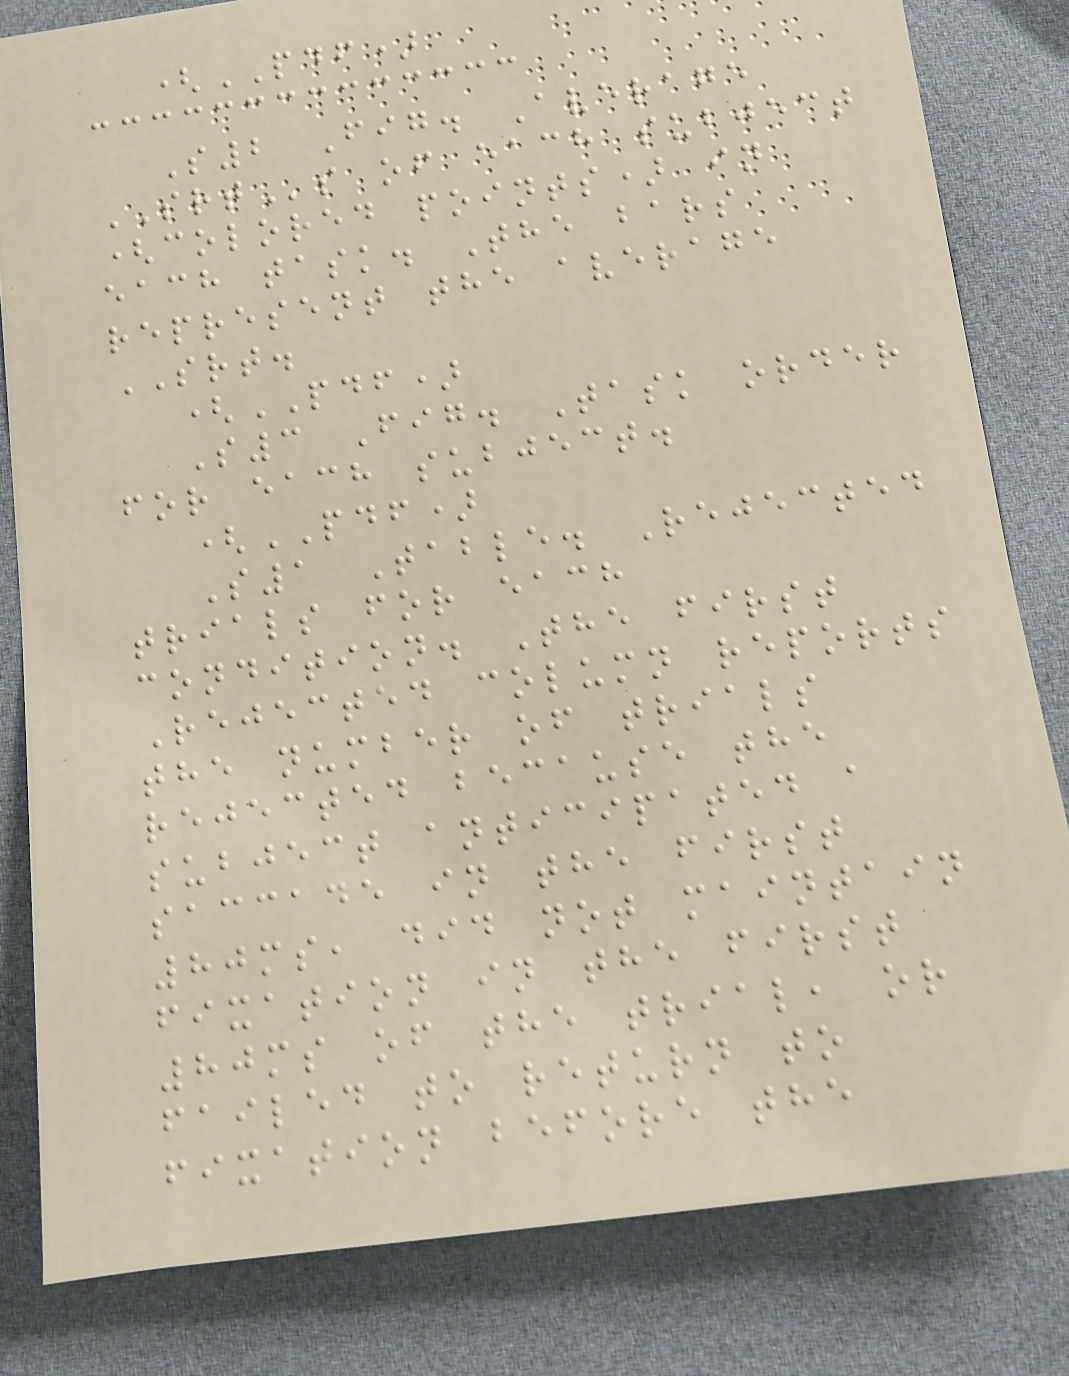(PDF)
S2 Fig. Average
SRTs of each subject
(colored points) in
each task. The bars
represent the average
SRT.
(PDF)
S3 Fig. Task order
for each subject.
(PDF)
S1 Table. Rejected
trials for each
condition. The first
Rejected column reports
the number of trials
rejected because the
subject anticipated a
saccade in the first
80ms, did not maintain
fixation in the first
80ms of the trial, or
failed to return to
fixation before the
